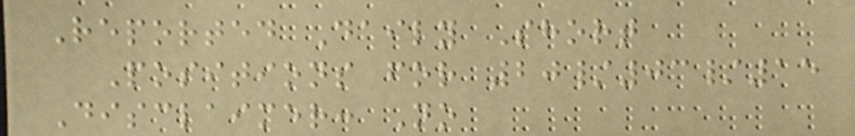Reported Daily Short
Positions for 20/03/15
Disclaimer: No
